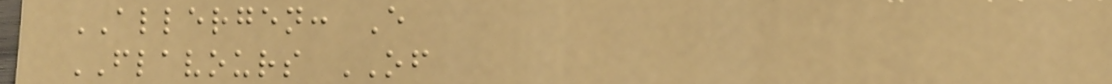ALLERGEN: E
FLAVOURS OF
